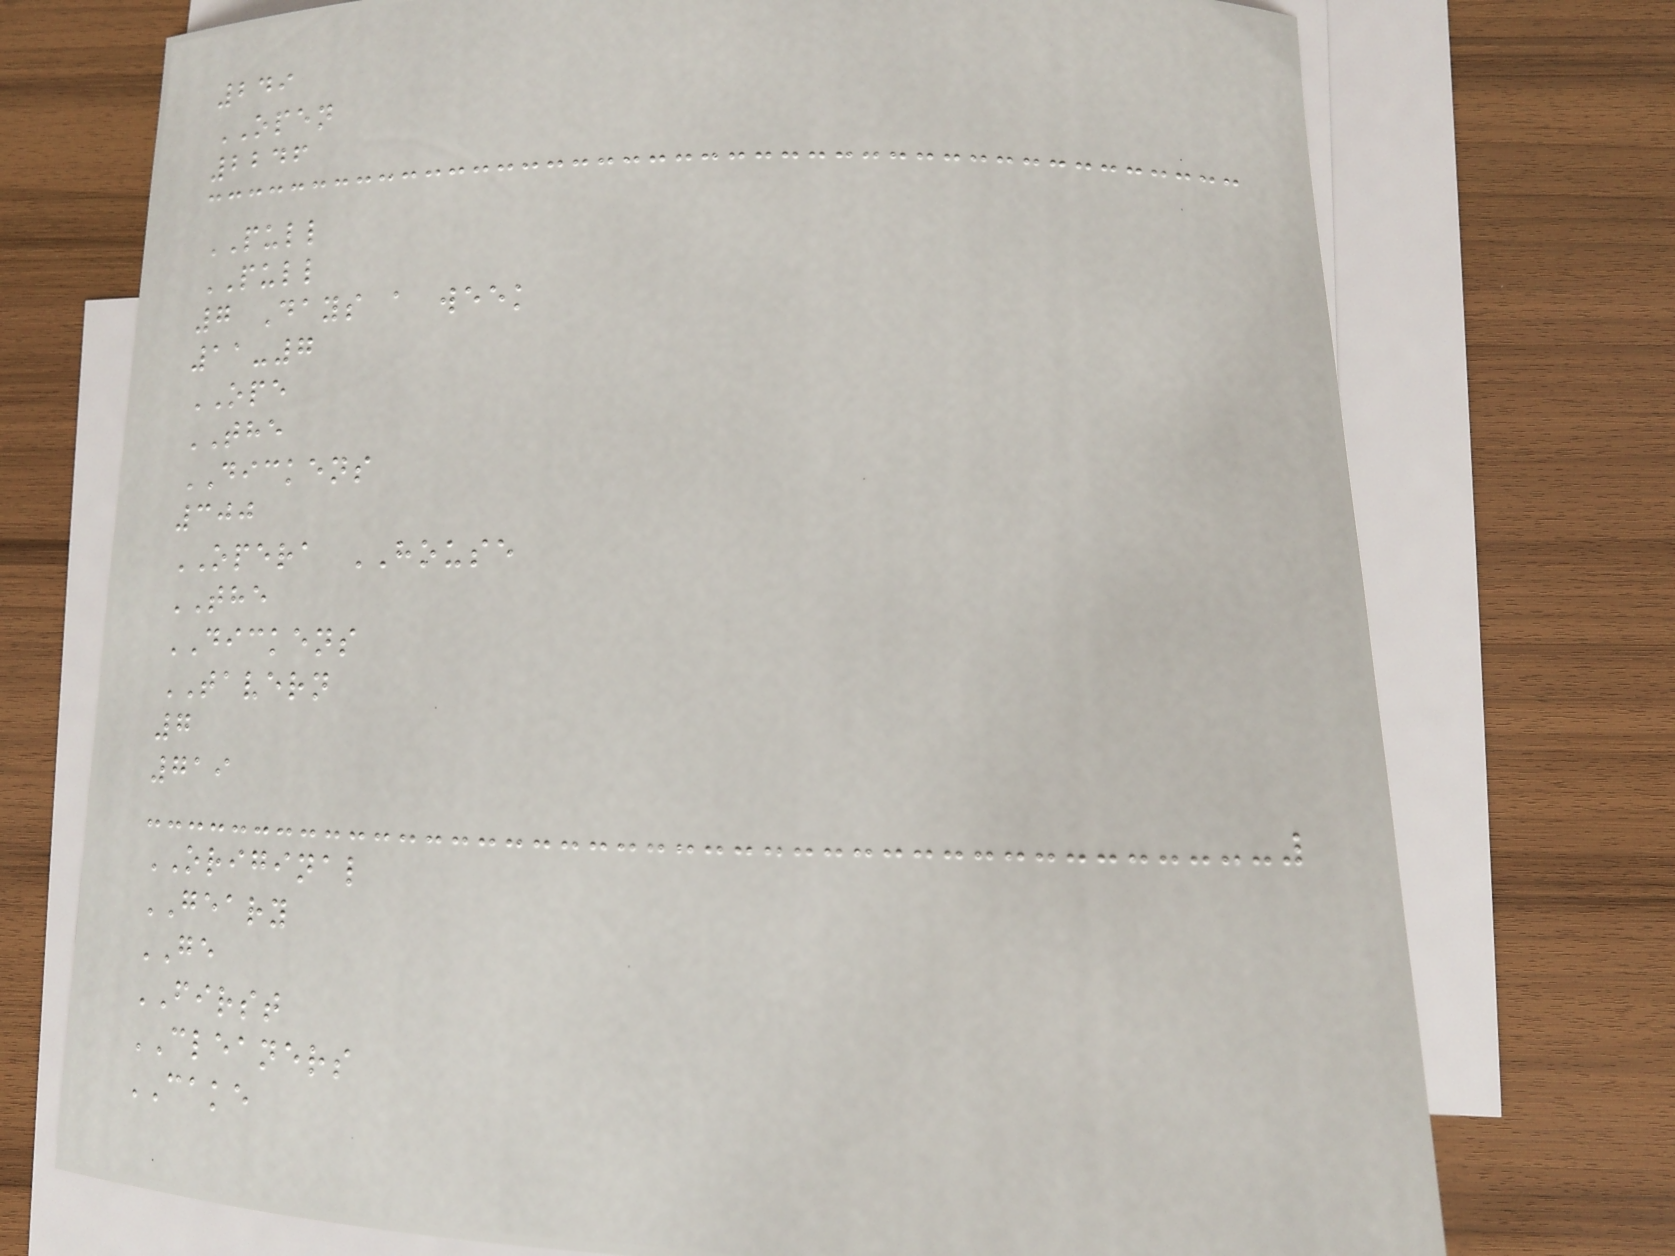249
OPEN
2246
PULL
PULL
7 Days a week
11-7
OPE
THE
DICKENS
300
OPERA HOUSE
THE
DICKENS
TAVERN
7
719
ORIGINAL
GEARY
GE
FIRST
CLEANERS
CAKE
